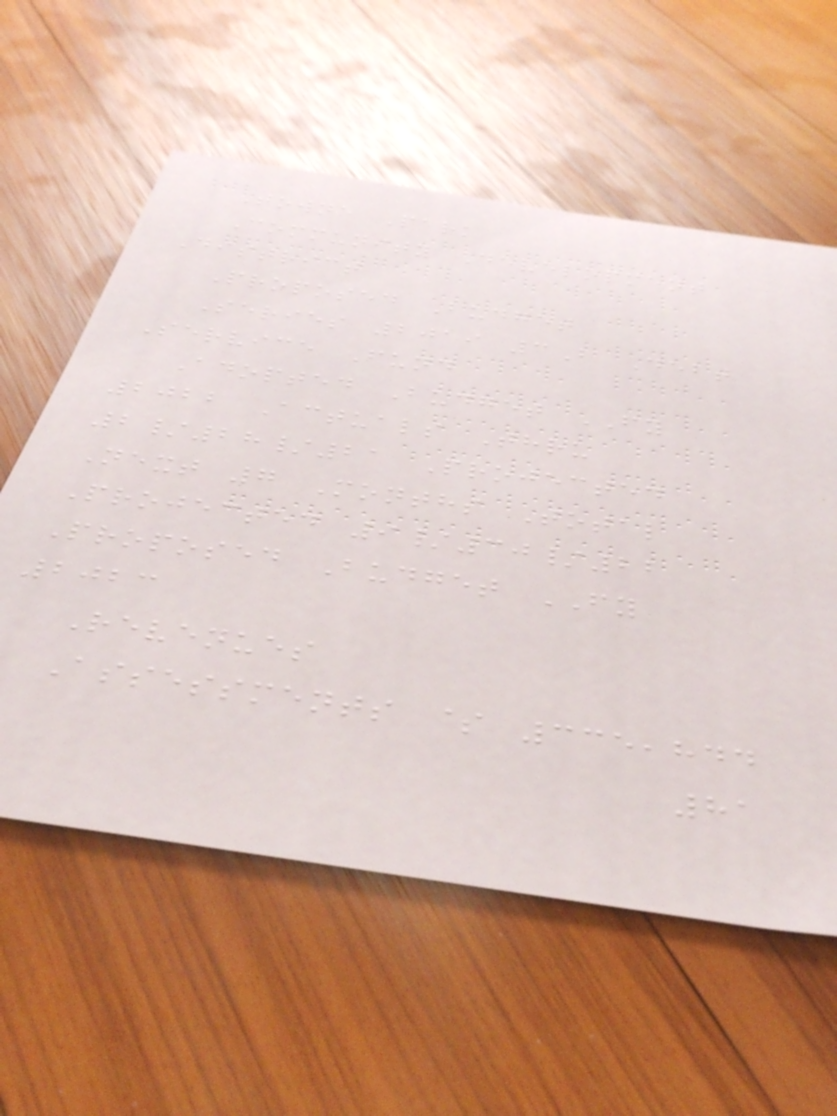Towne Park
Community Development
District
Proposed Budget
Series 2019 3B Debt
Service Fund
Adopted Budget FY
2022 Actuals Thru
2/28/21 Projected
Next 7 Months Total
Projected 9/30/22
Proposed Budget FY
2023
Revenues
Assessments $ 335,844
81
